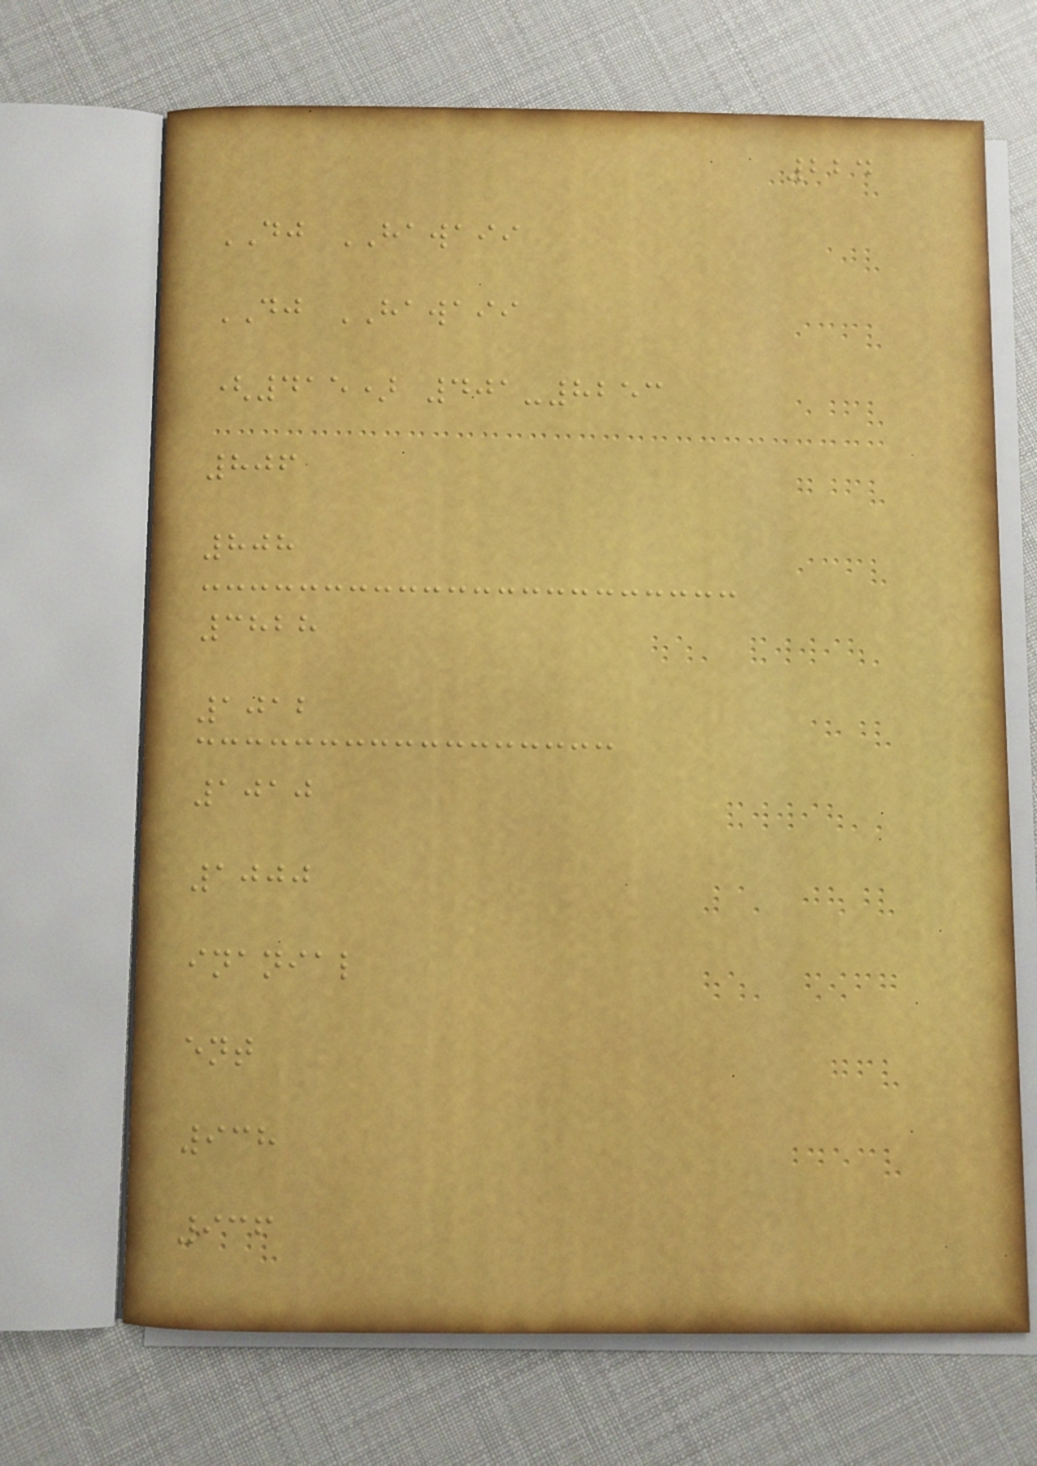224
DJ HAWAII
DJ HAWAII
(415) 401-8253
806
808
3828
1012
1010
1000
inanial
ent
938
936
